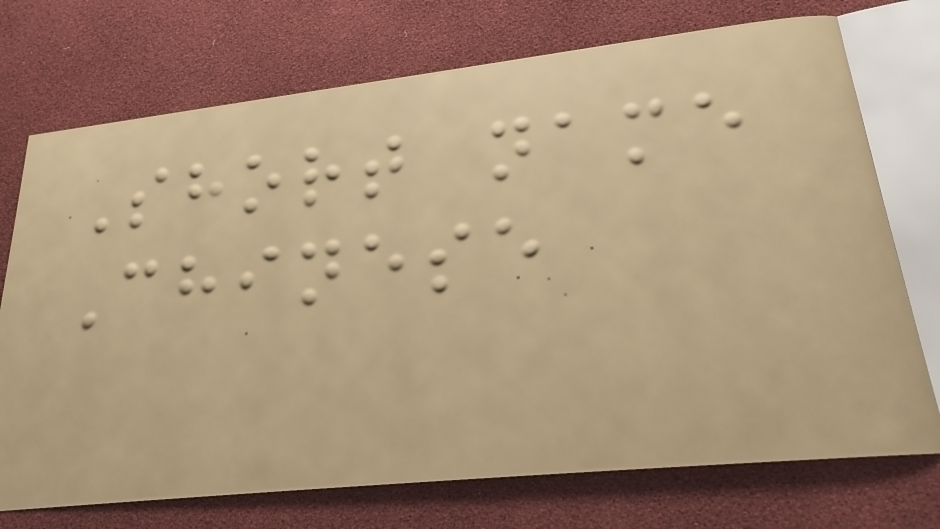Short name
Chinese
